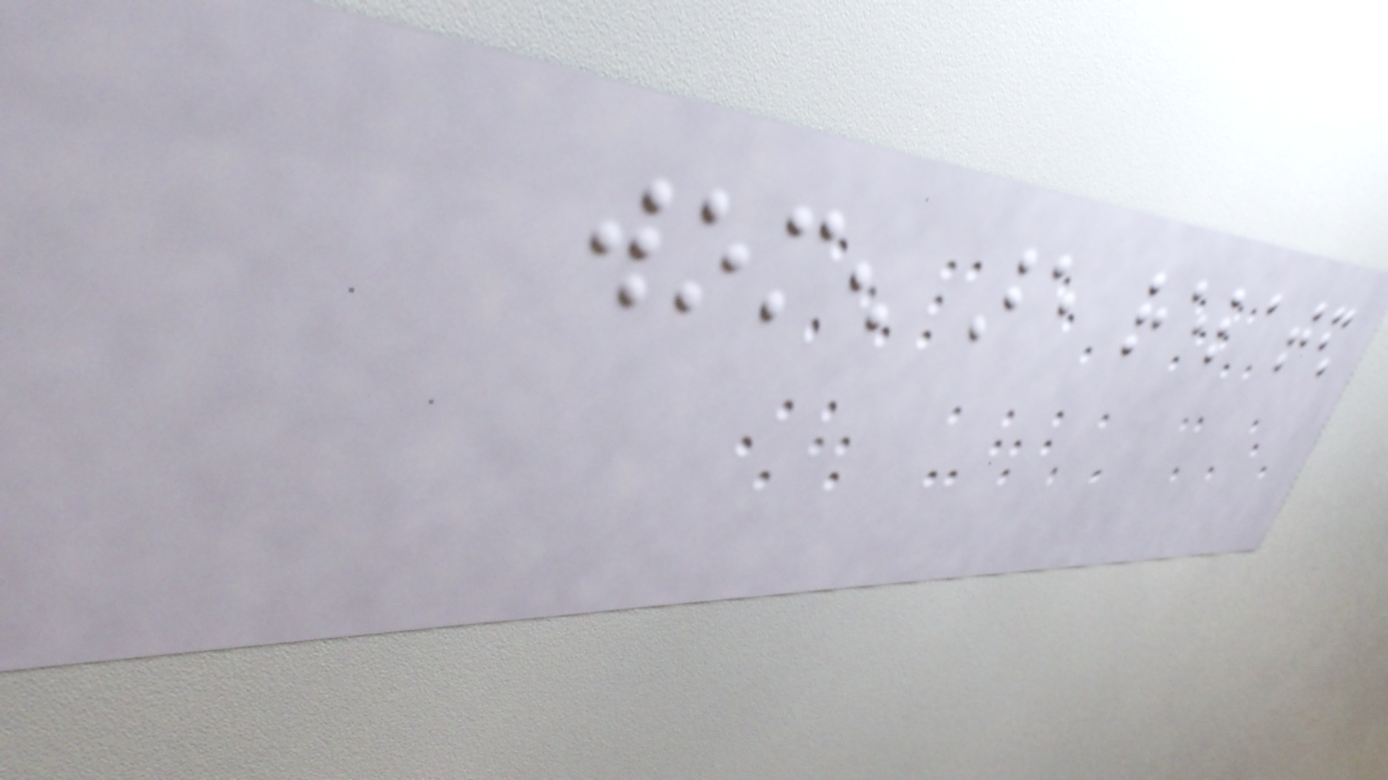women are related
